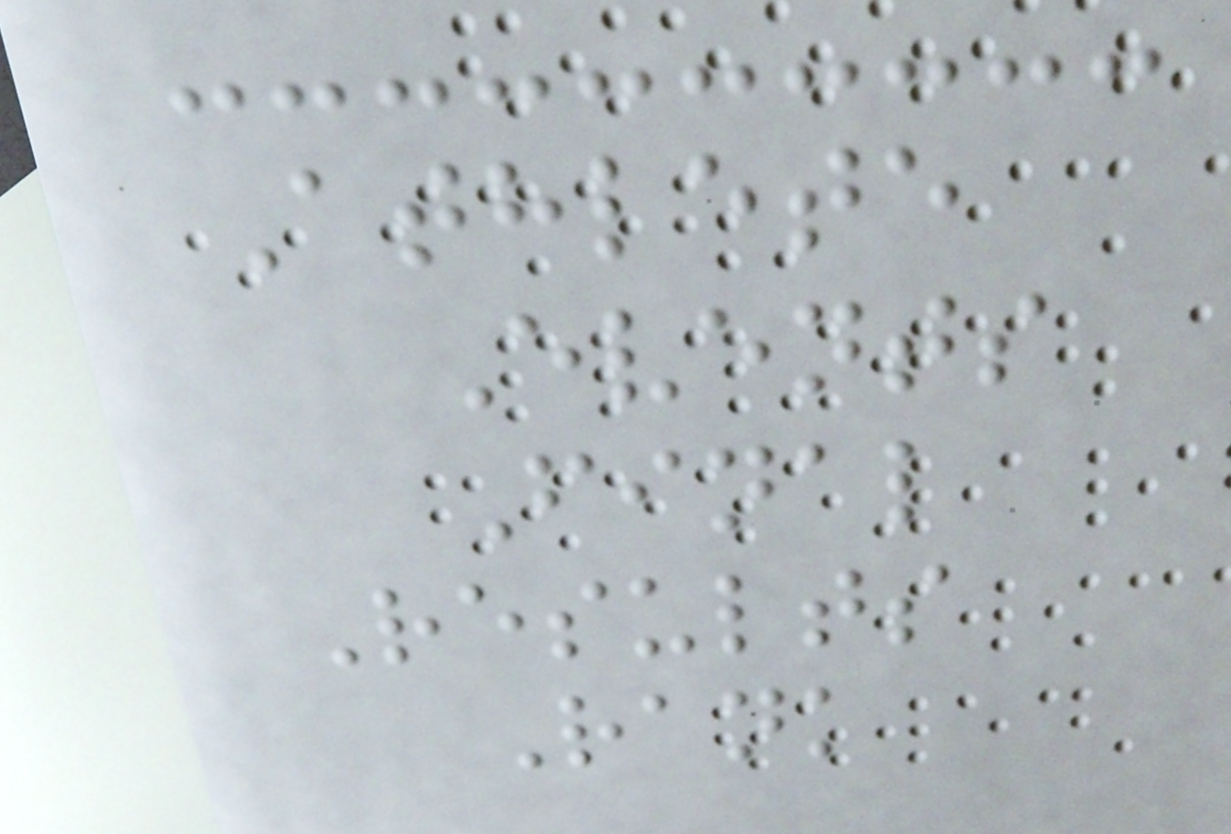Athlete
Events
Final
Results
Rank
